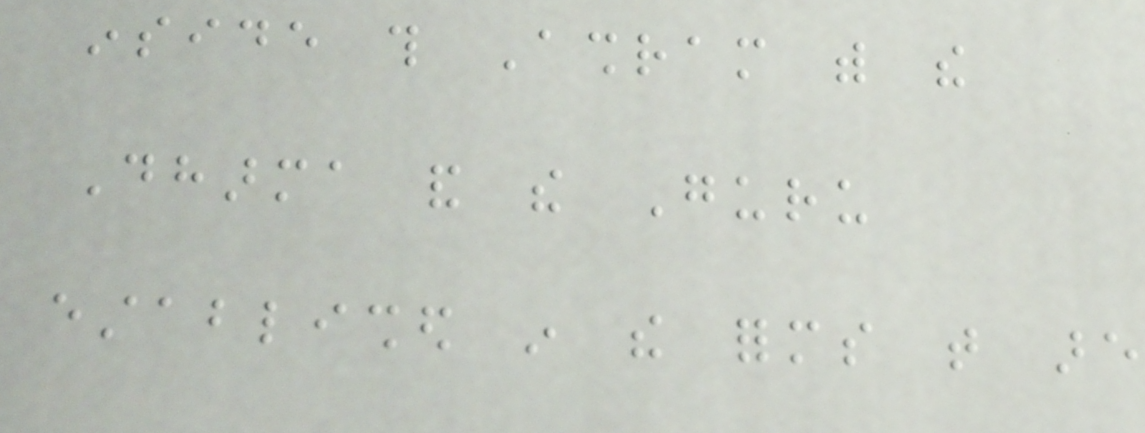inside this Ashram with the
Dharma and the Guru
established in the forms that are
